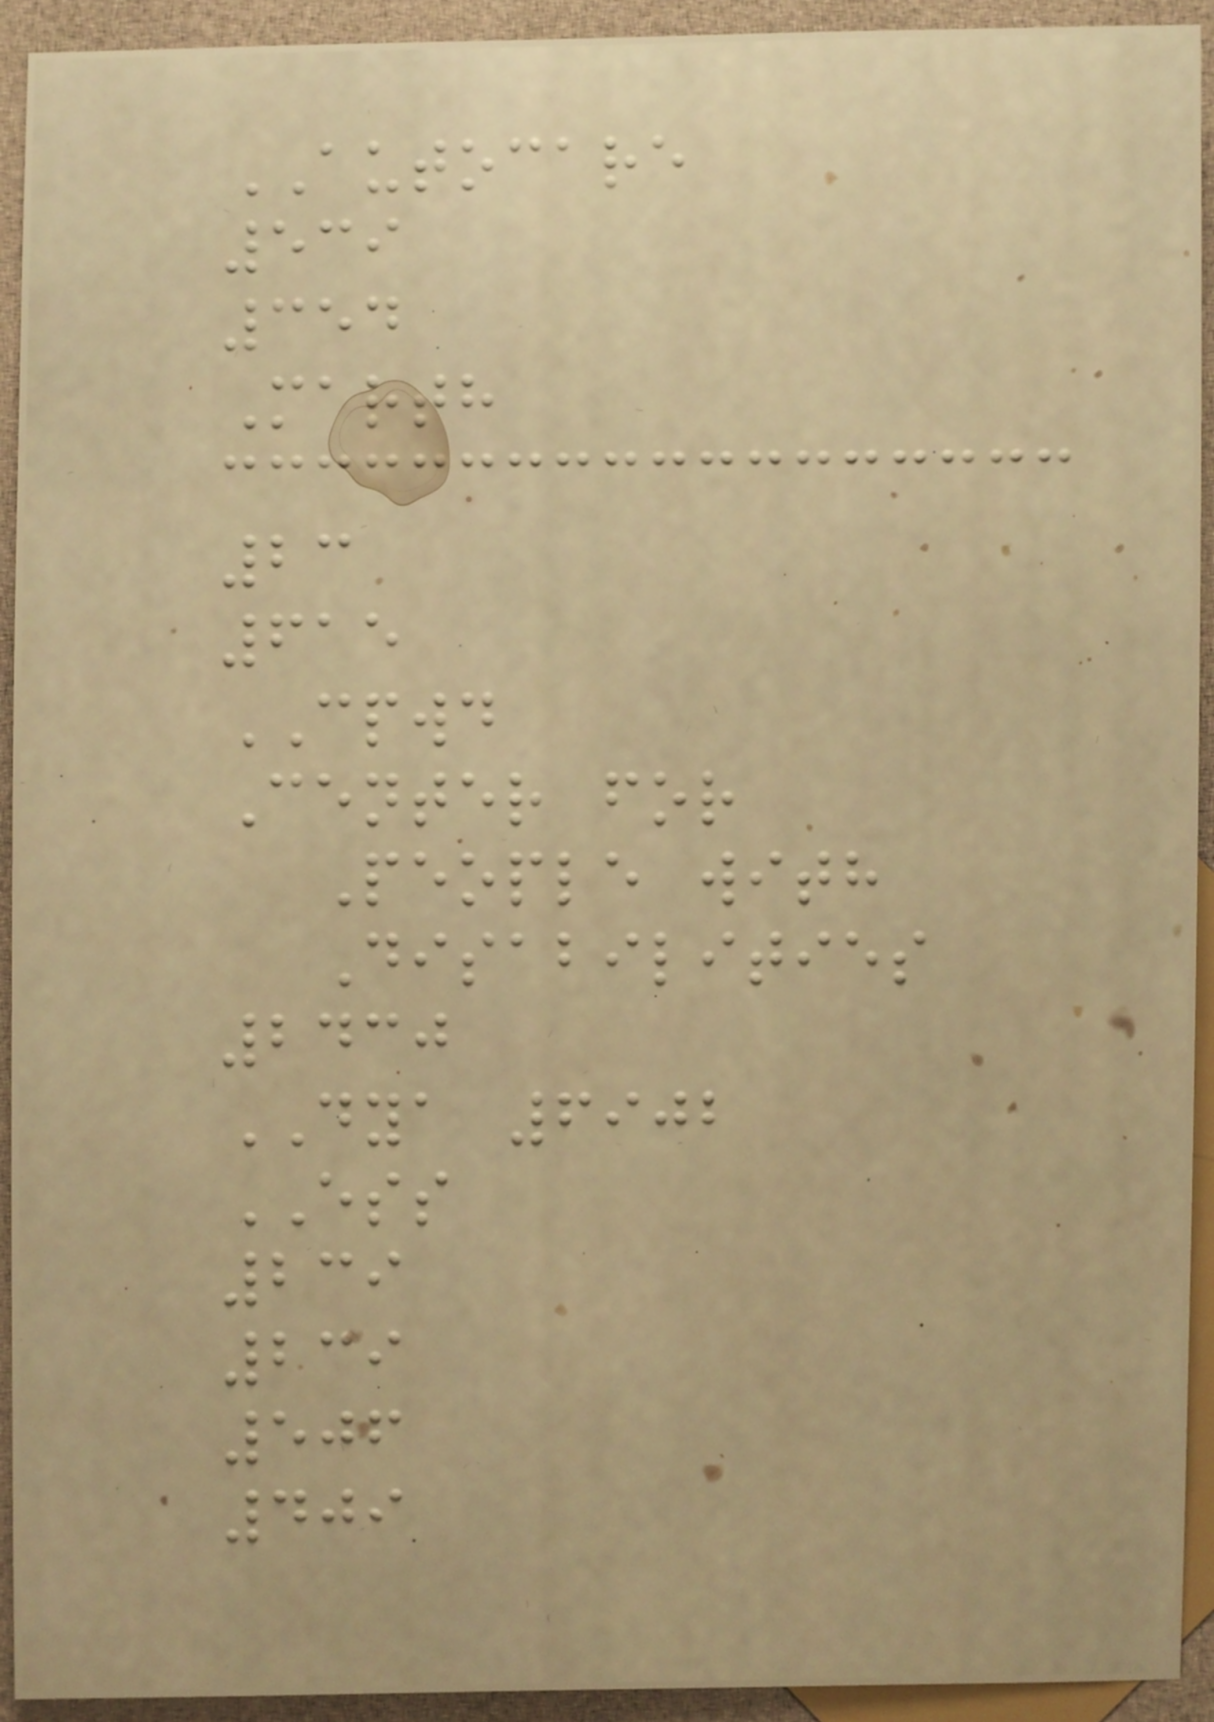AUTOCARE
539
354
Marth
23
615
CPWD
Center for
People with
Disabilities
2430
DYA 6902
ESS
239
239
506
409
